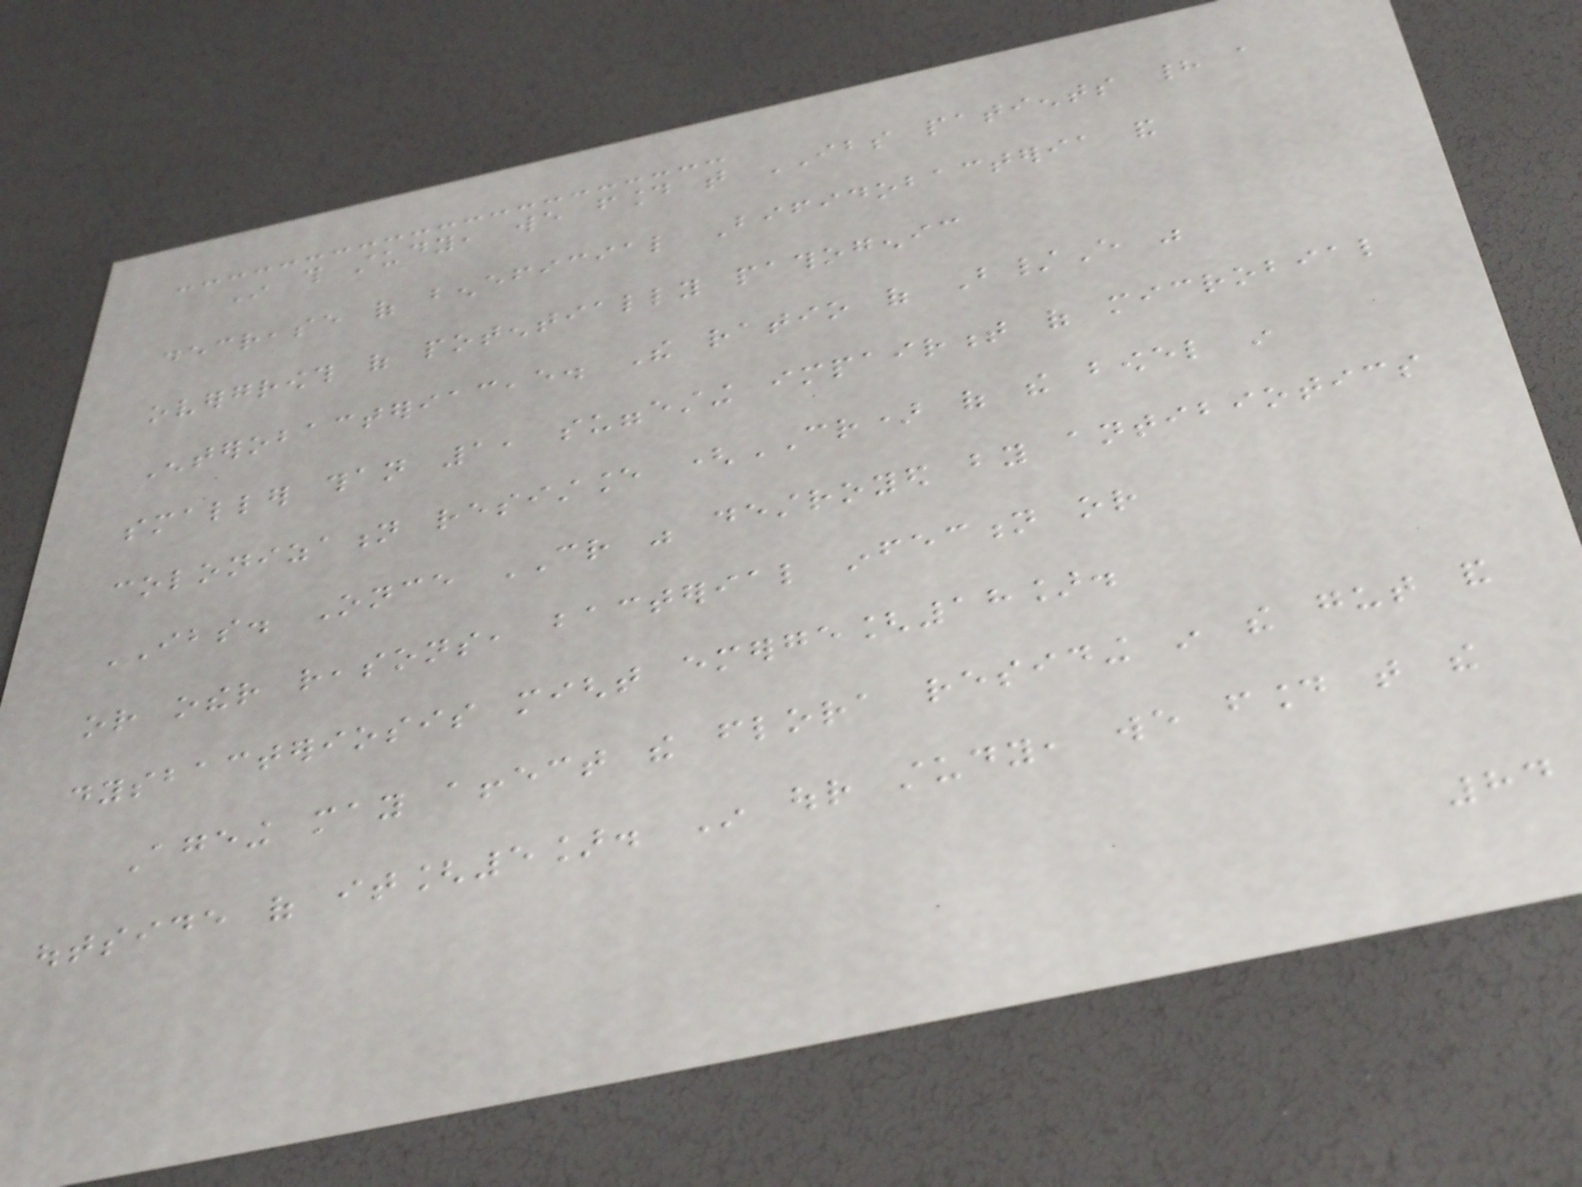In this study, we found that IBS patients had a
decrease of beneficial Bifidobacteria and
overgrowth of potentially pathogenic
Enterobacteriaceae. The ratio of B/E was
smaller than 1, suggesting impairment of microbial
colonization resistance (CR) of the bowel in
IBS. Once CR was destroyed by antibiotics
or other reasons, bacterial infection or
dysbacteriosis might emerge[18].
Ageing may affect the flora residing in the gut and
outside of it[5]. In our study, we found that the
84
